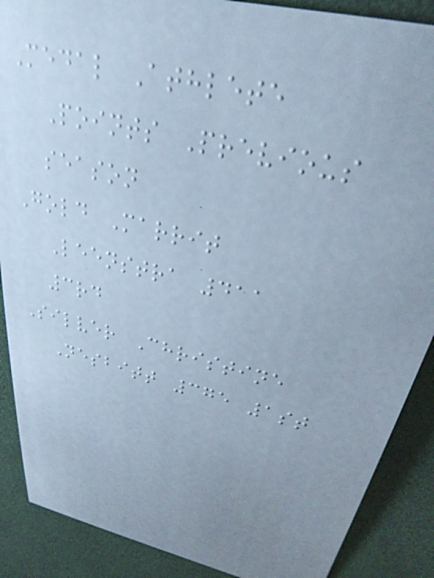Medal Athlete
Points Previous
season
Gold Marrit
Leenstra 411
3rd
Silver Christine
Nesbitt 375 1st
